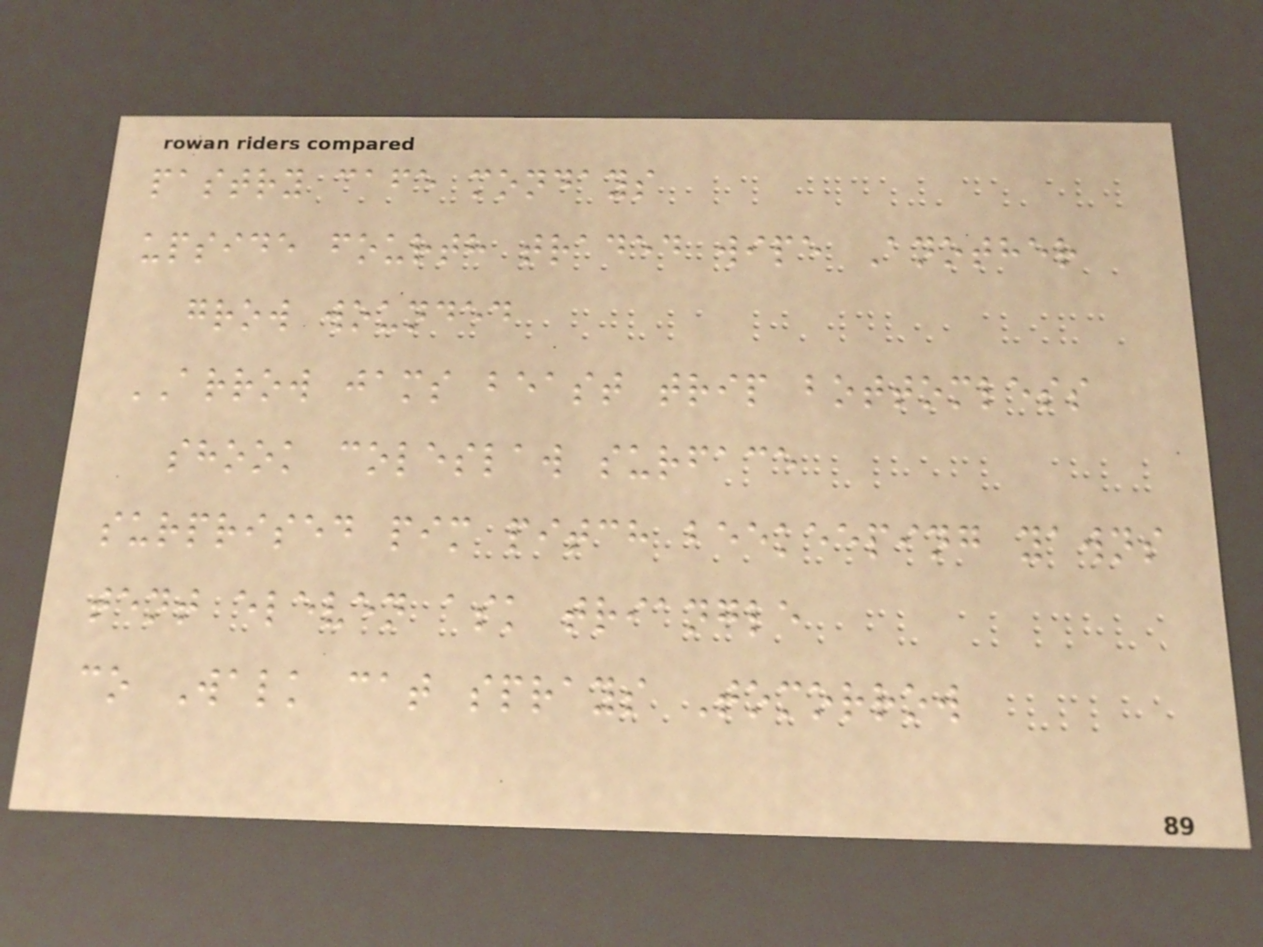pastry cafe mondays
upside fourth traded wipe Another
grow wounded
ARROW jams beast trip bottomless
shook coleslaw surface
surprised pim pitch beekeeping yawns
tent eleven ask triangle
co Walk cat sprays Tomorrow
